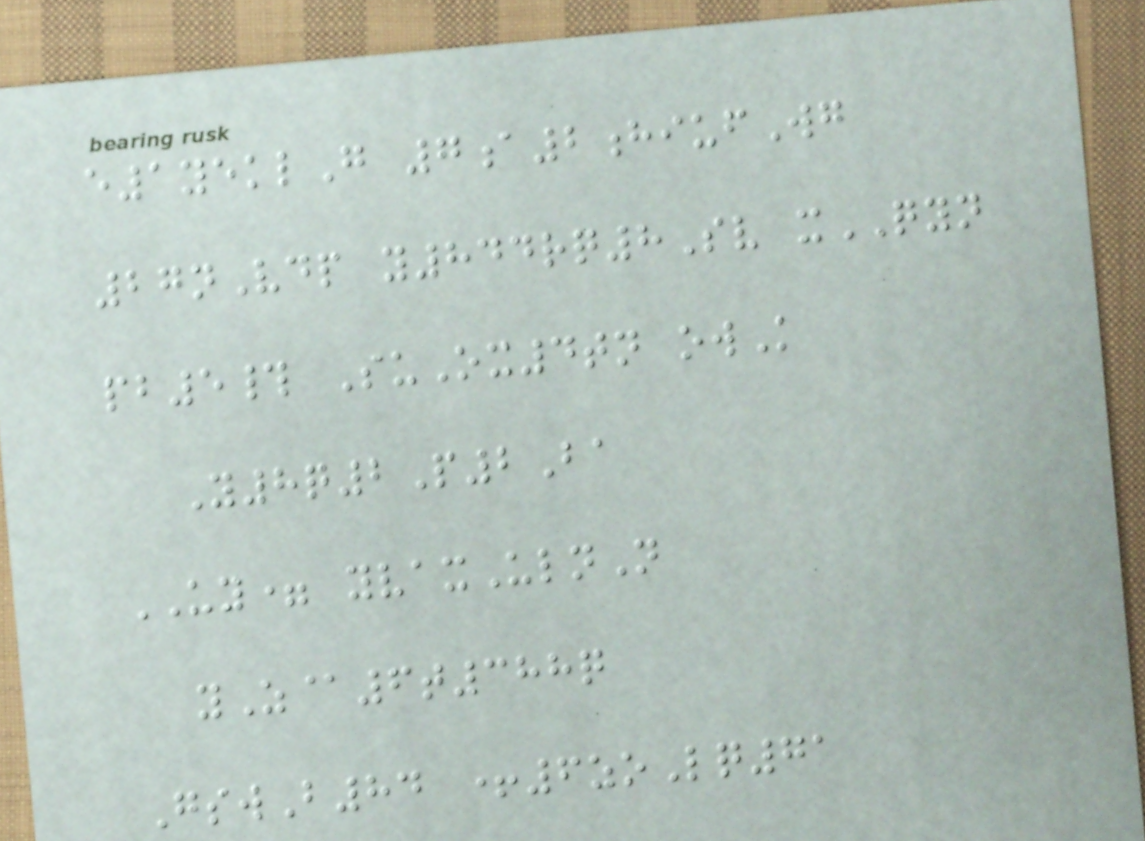e1yeklG 7a2hiufWg
27nVdp y844rq8Sv xQYN
pb5# SuOx4tn owK
Y8q2P2Ba
UY= yvaxUlnN
yZ@6t388q
GswB84 +6zoLq71
